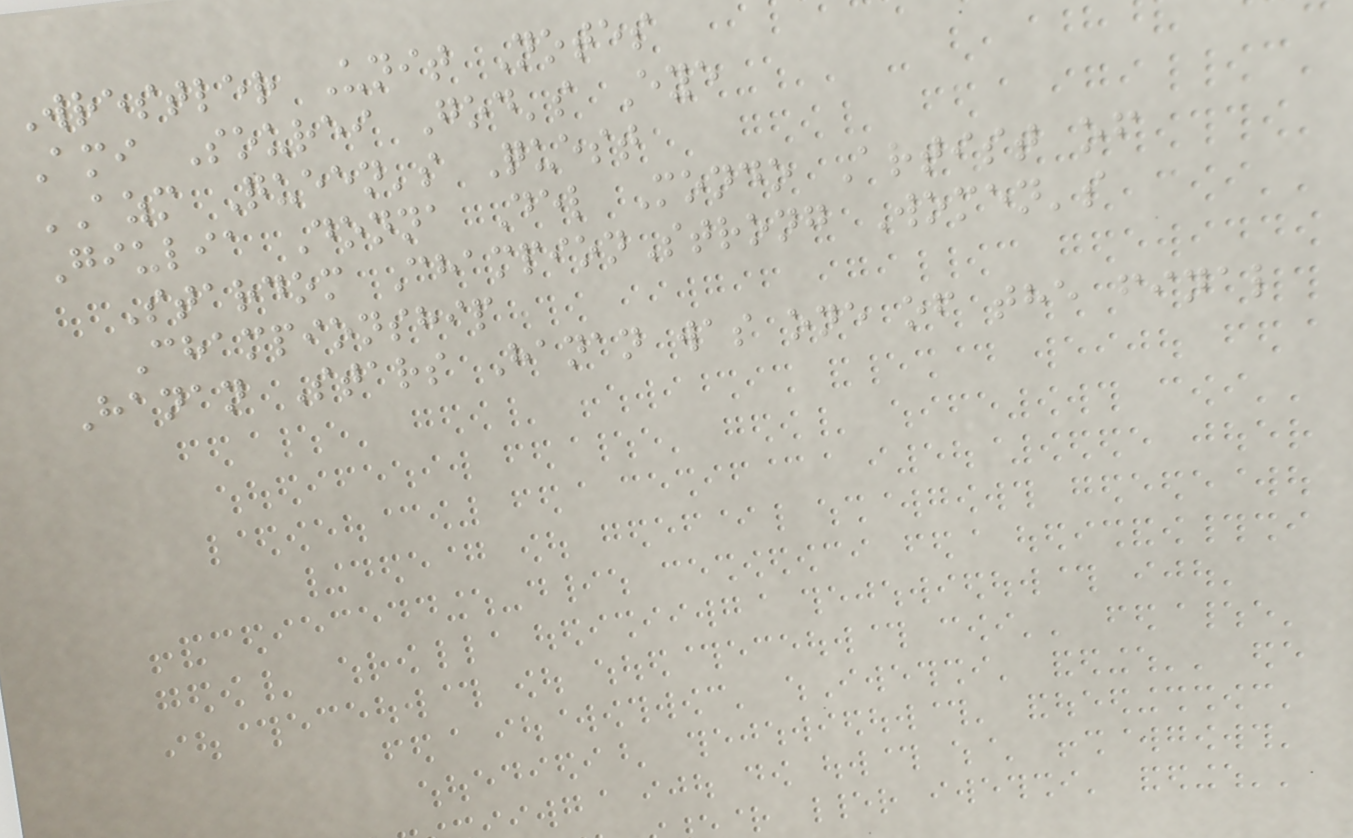Wrestler Unit Notes
Ami Sourei God's Eye
AZM Queen's Quest
Giulia Donna Del Mondo Artist of
Stardom ChampionStrong Women's
Championship
Hanan Stars Hanan was one of the final
